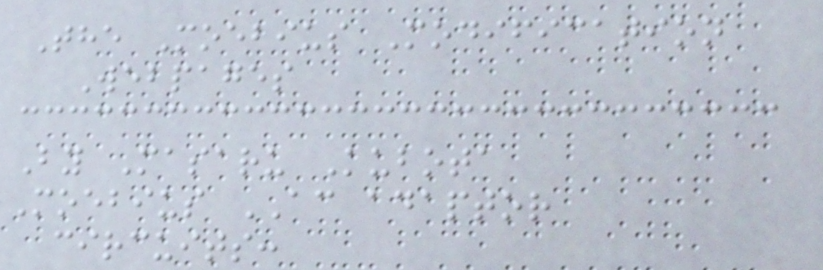The Moebius Modification
Webpages
By Masaru Kubota
Moebius AC adaptor
circuits:
